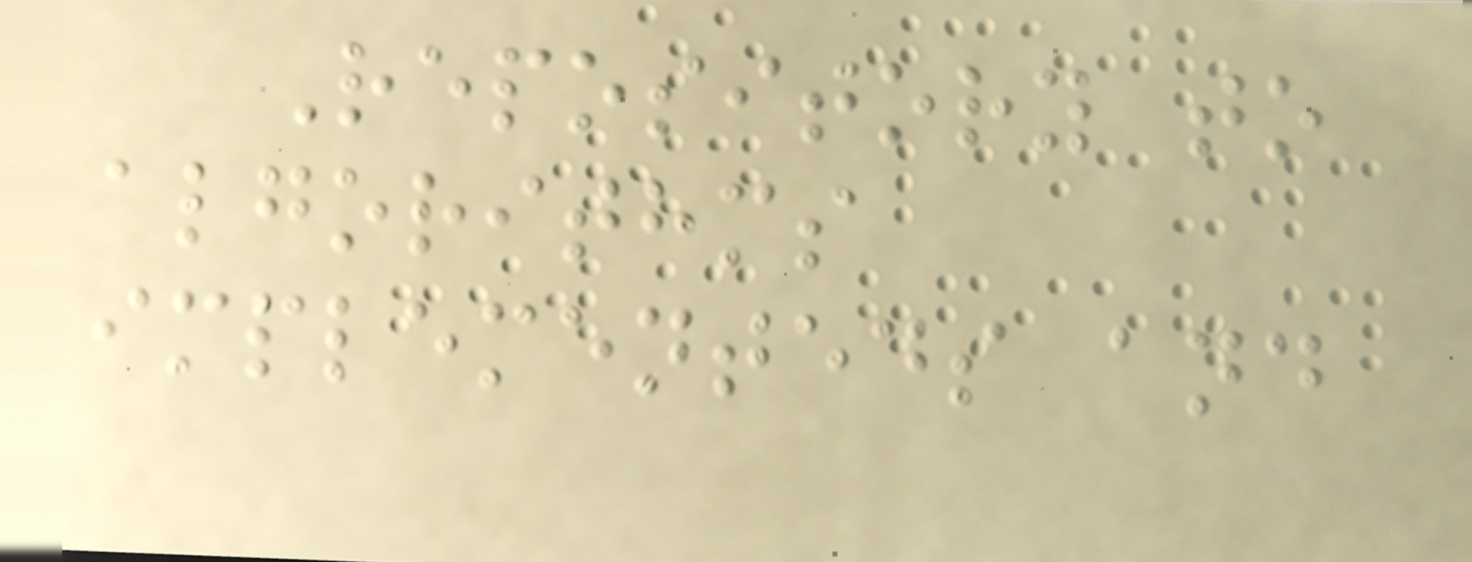Repository to
algorithms
implementeds and
